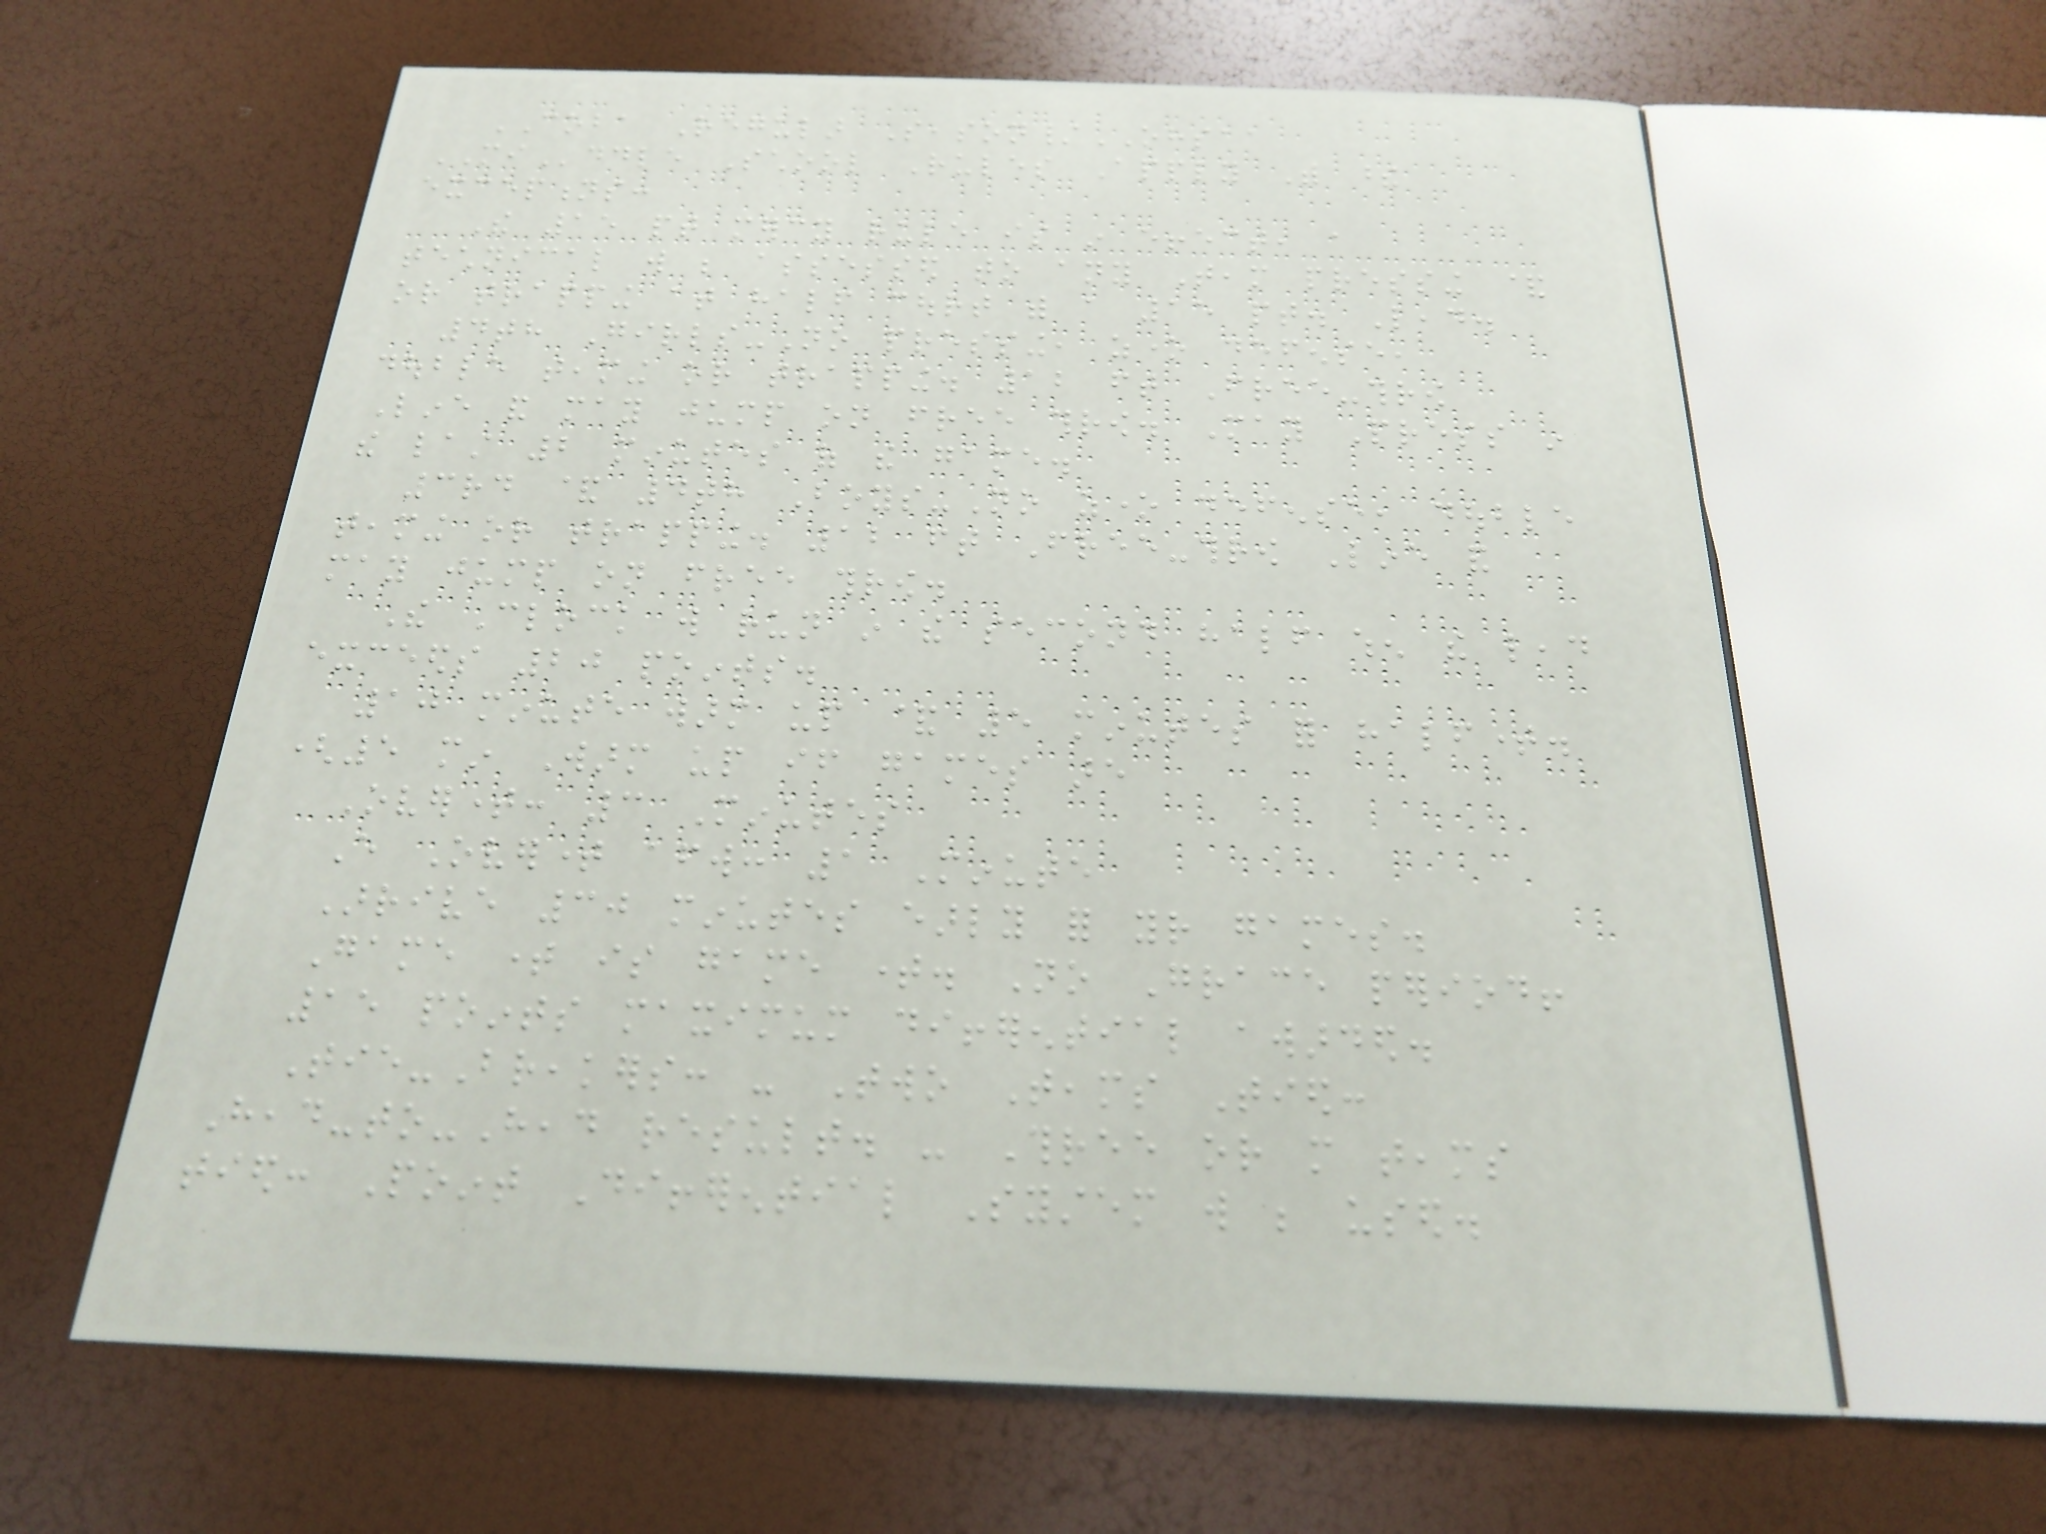COBA Regular Season/OHSAA
MIddle School Rules Apply With these
exceptions:
The 15 pt mercy rule is in effect, a
technical will be assessed to any Team pressing &
or trapping at half court with a 15 pt. Lead.
4th Girls-No pressing, zone defense,
double teaming or trapping. 12 ft Free-throw
Line and may jump on free throw. May Press in
the last 2 minutes of the game.
3rd & 4th Boys-No zone defense, double
teaming or trapping. 12 ft Free-throw Line and
may jump on free throw.
The Clock will run in the second half when the lead
exceeds 20 points.
10 minute warm up & 5 minutes for halftime.
(5 min Warm up if games are
Overtime: 3 Minutes
Every Overtime afterward: 1 Minute
Arrive 30 minutes early for your games.
Game time is game time. No Grace period!
15 points maximum differential awarded.
Tie-Breakers: - Two Teams Tied:
Head-to-Head result. - Three or more teams
tied: Point Differential System will be used.
